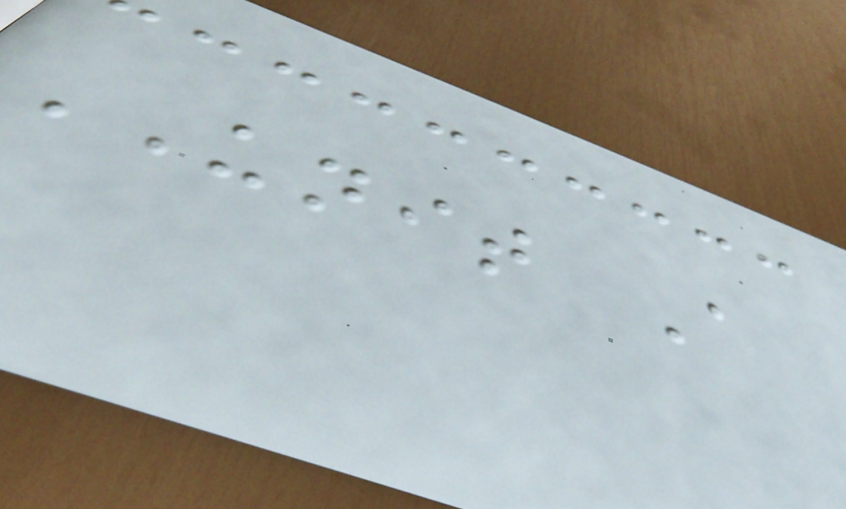UNIT A
